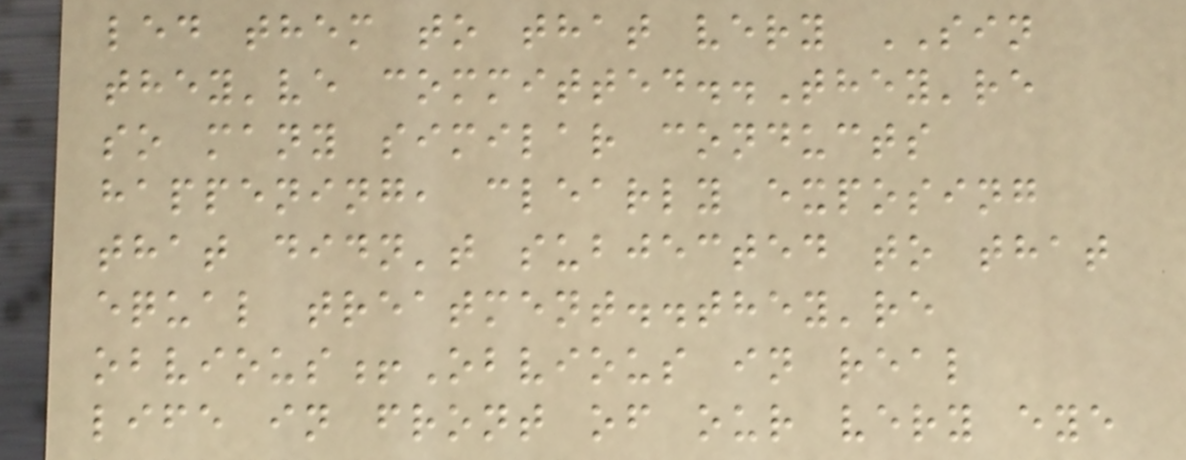led them to that very SIN
they've committed..They're
so many similar conducts
happening, clearly exposing
that didn't subjected to that
equal treatment..they're
obvious!Obvious in real
life in front of our very eye
